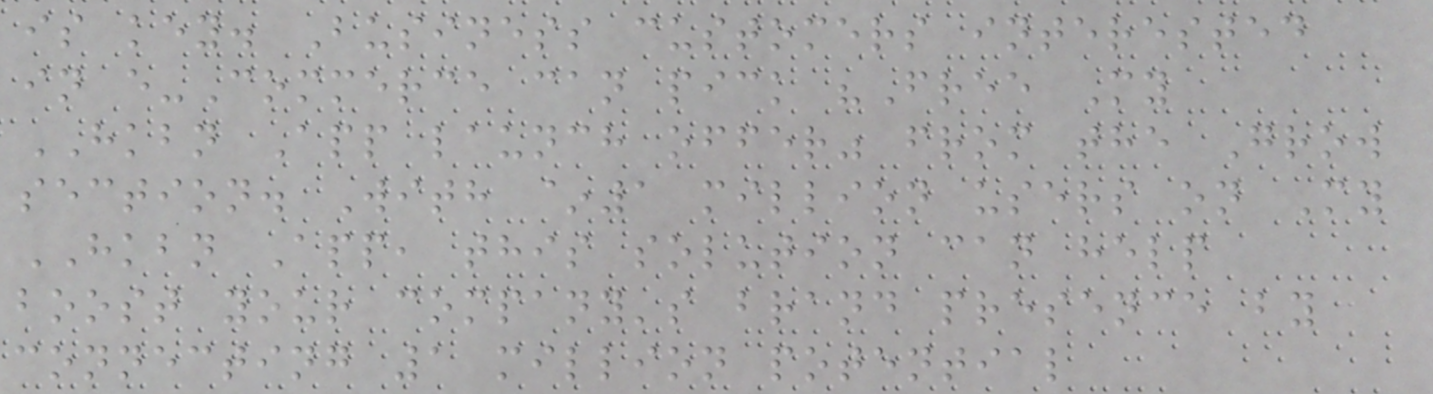is key. Business customers interested
in e-Commerce can pick "Free My
HKBN App launch offer" from the Grow
section. With ~1 million users on My
HKBN App, this solution can help
boost your company's brand presence by
connecting 1 million potential
